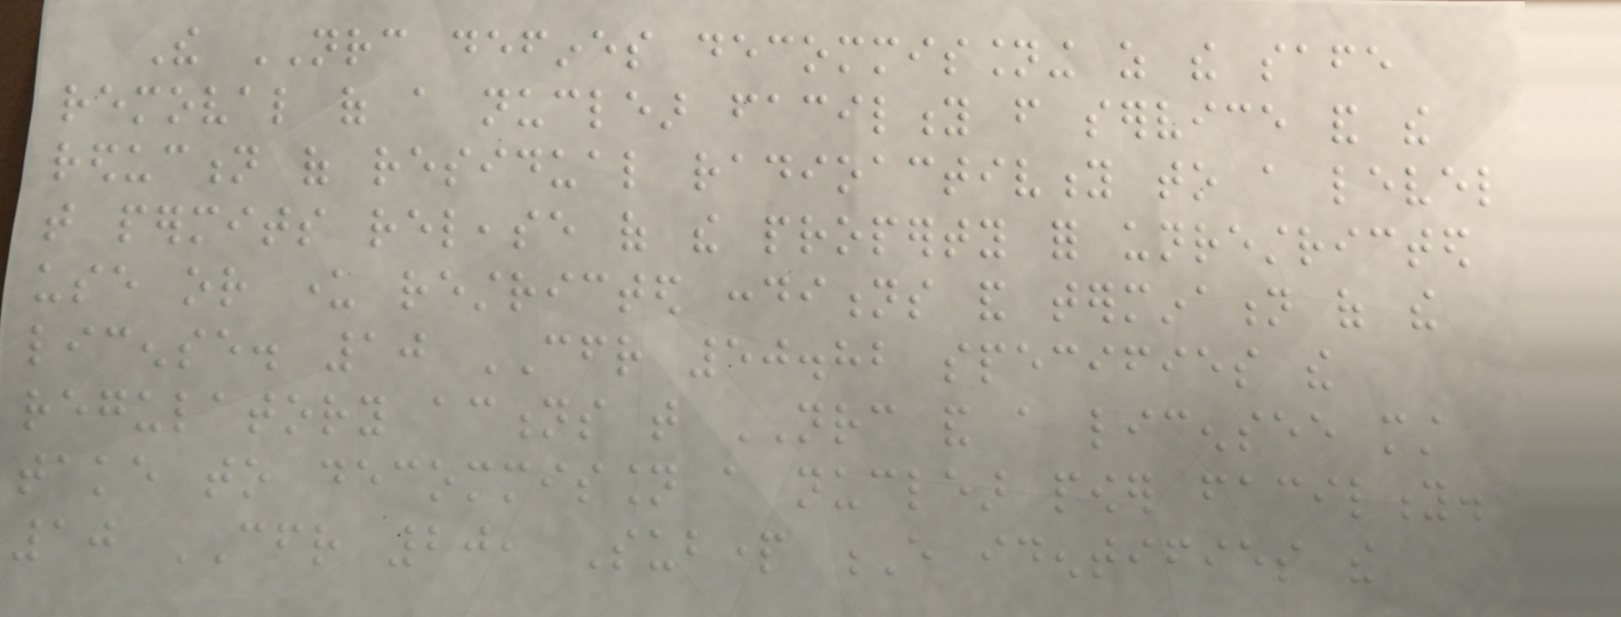The NRC defines decommissioning as the safe
removal of a nuclear facility from service and the
reduction of residual radioactivity to a level
that permits release of the property for unrestricted
use or under restricted conditions and termination of the
license. 10 CFR 50.82 specifies the
regulatory actions that NRC and a licensee must
take to decommission a nuclear power facility.
10 CFR 20, Subpart E identifies the
